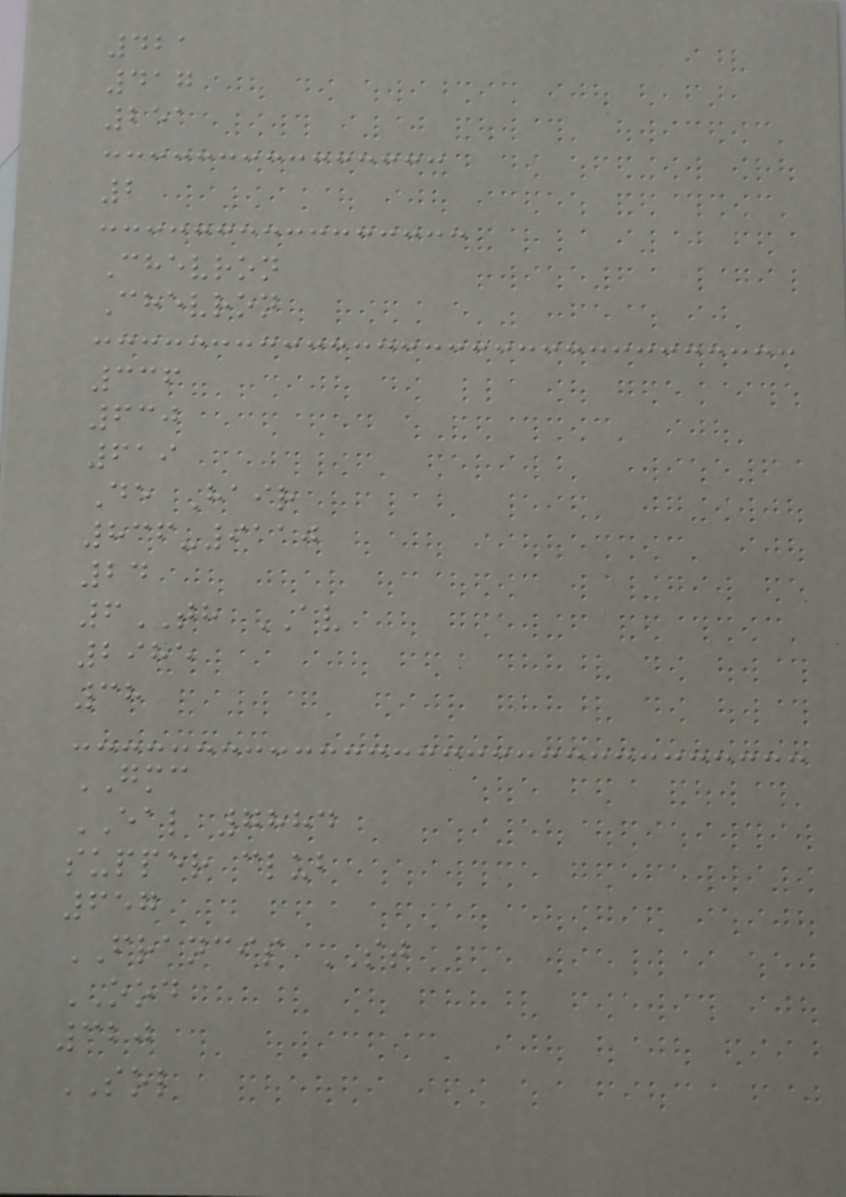421
417
251
2
Chevron
Chevron
336
630
619
De Hair
836-9110
24
6TH AV
2985
38
GMC
EAL 7884
supper club
657
FRANCIS ST
OOD
320
SOL
